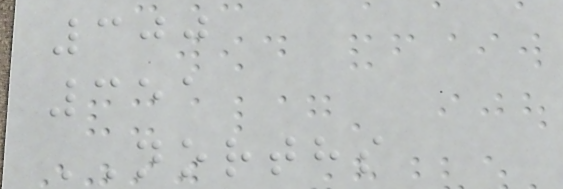300
351
NORTHS
